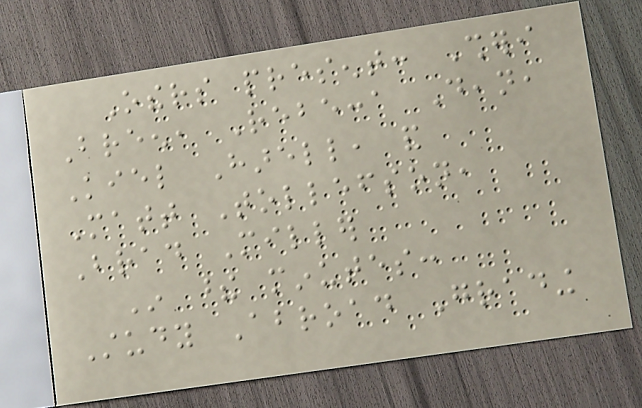Others present: Sheri
Breen, Rebecca Dean,
Kiel Harell, and
Matt Tollefson,
Brad Miller
In these minutes:
Study Abroad Grading
